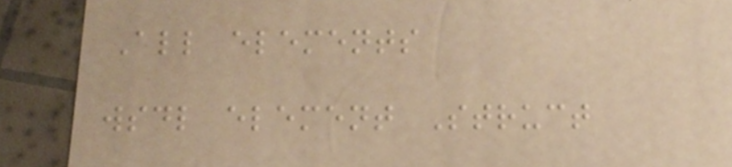All elements
wsdl element Struct
